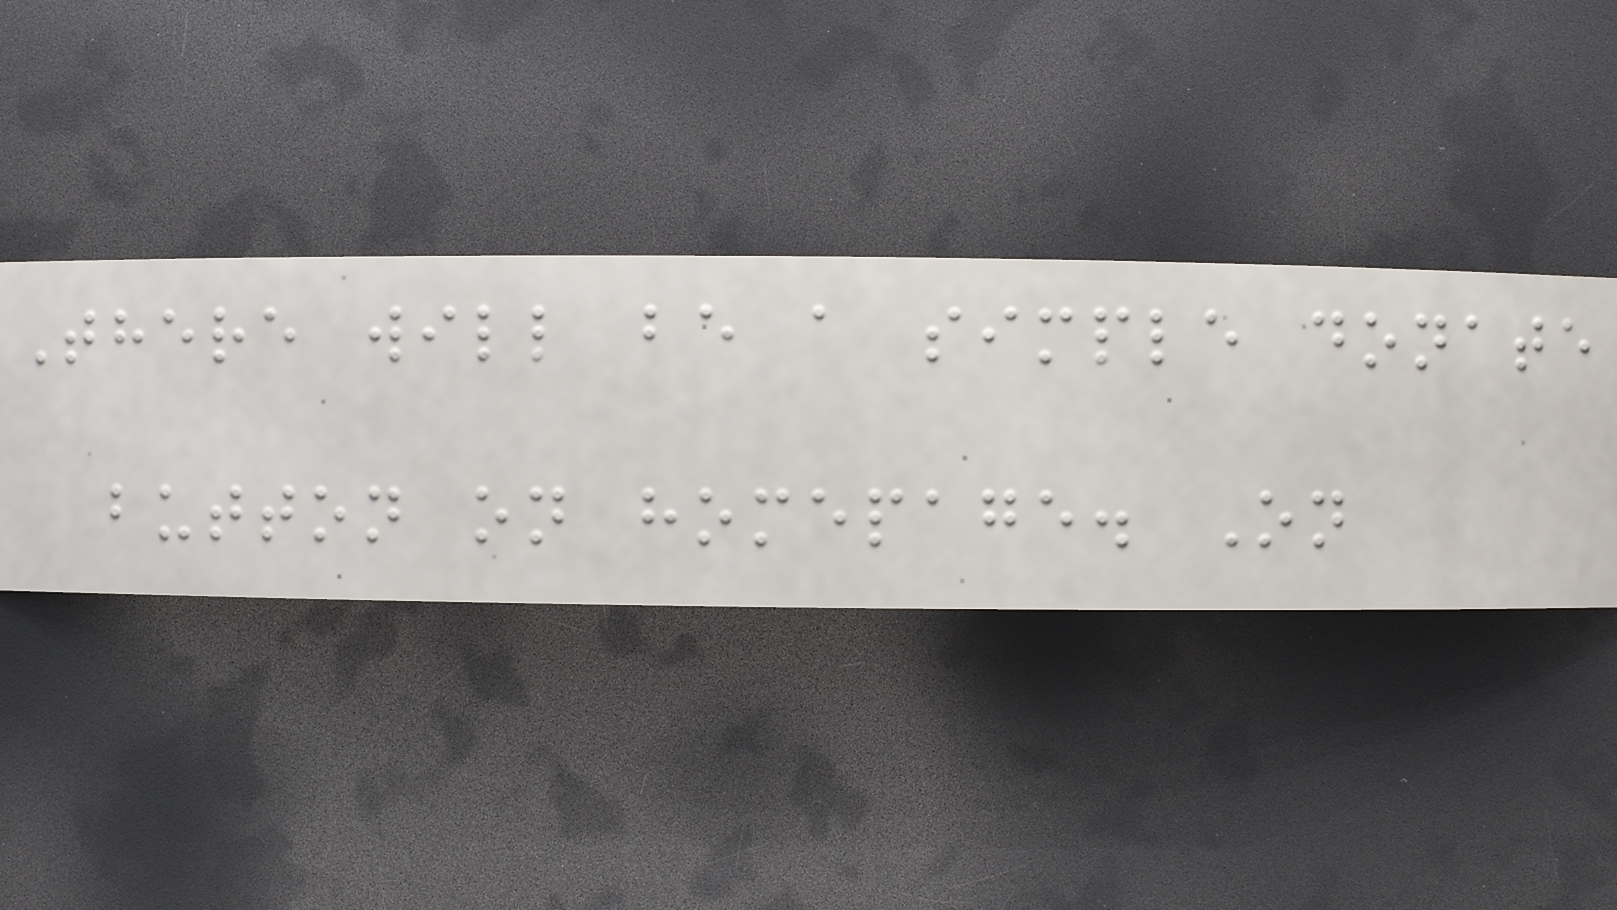There will be a simple donate
button on homepage. On
